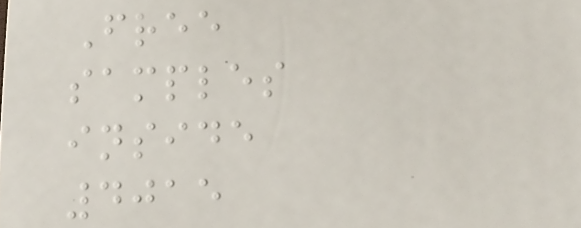Free
samples
inside
4015
